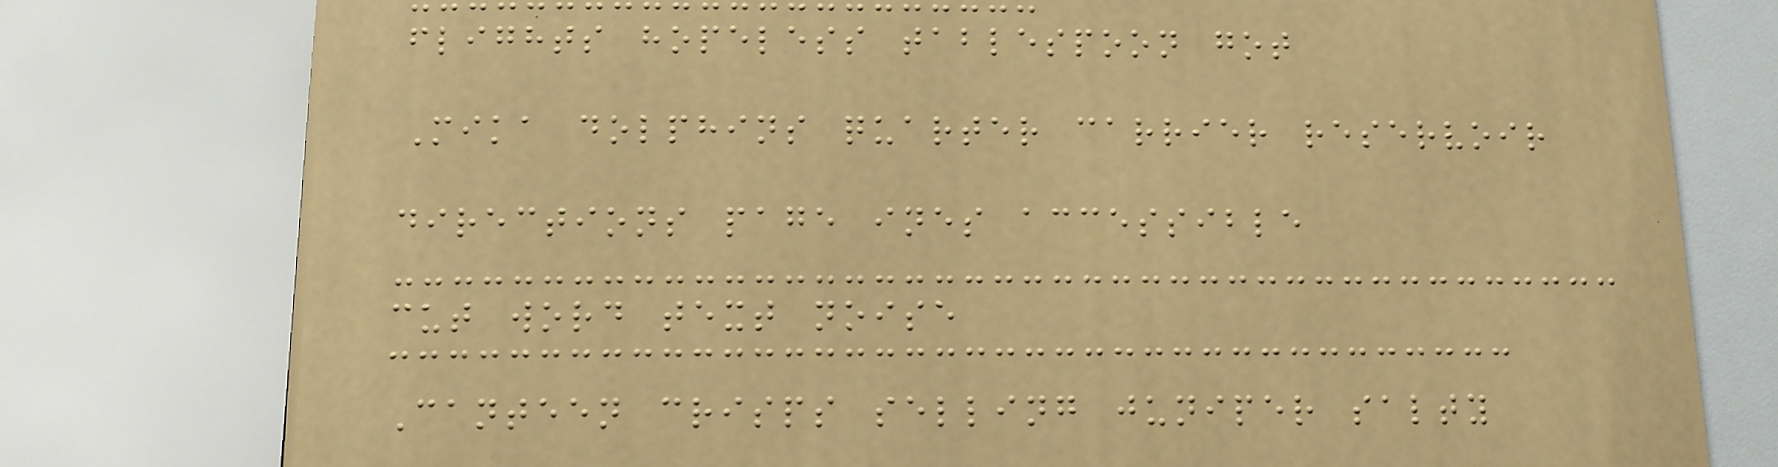flights hopeless tablespoon got
Mika dolphins quarter carrier reservoir
directions page ines accessible
cut word text noise
Canteen crisps selling juniper salty
